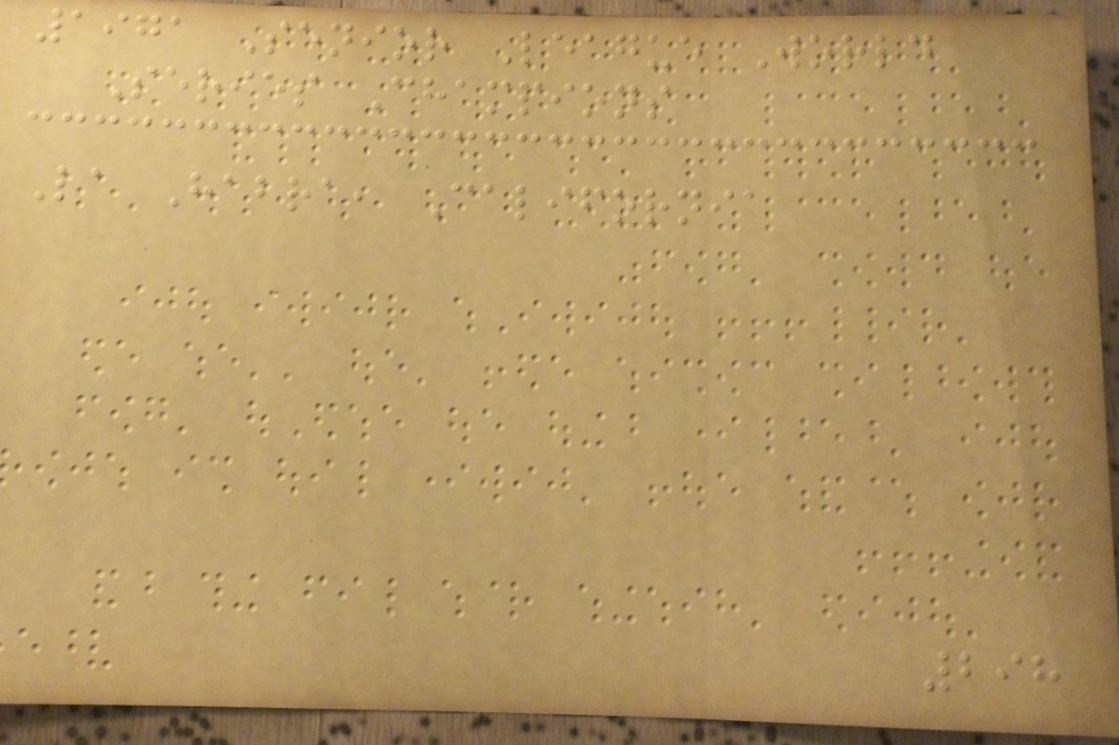1971 Senior League World
Series Champions
La Habra, California
298
